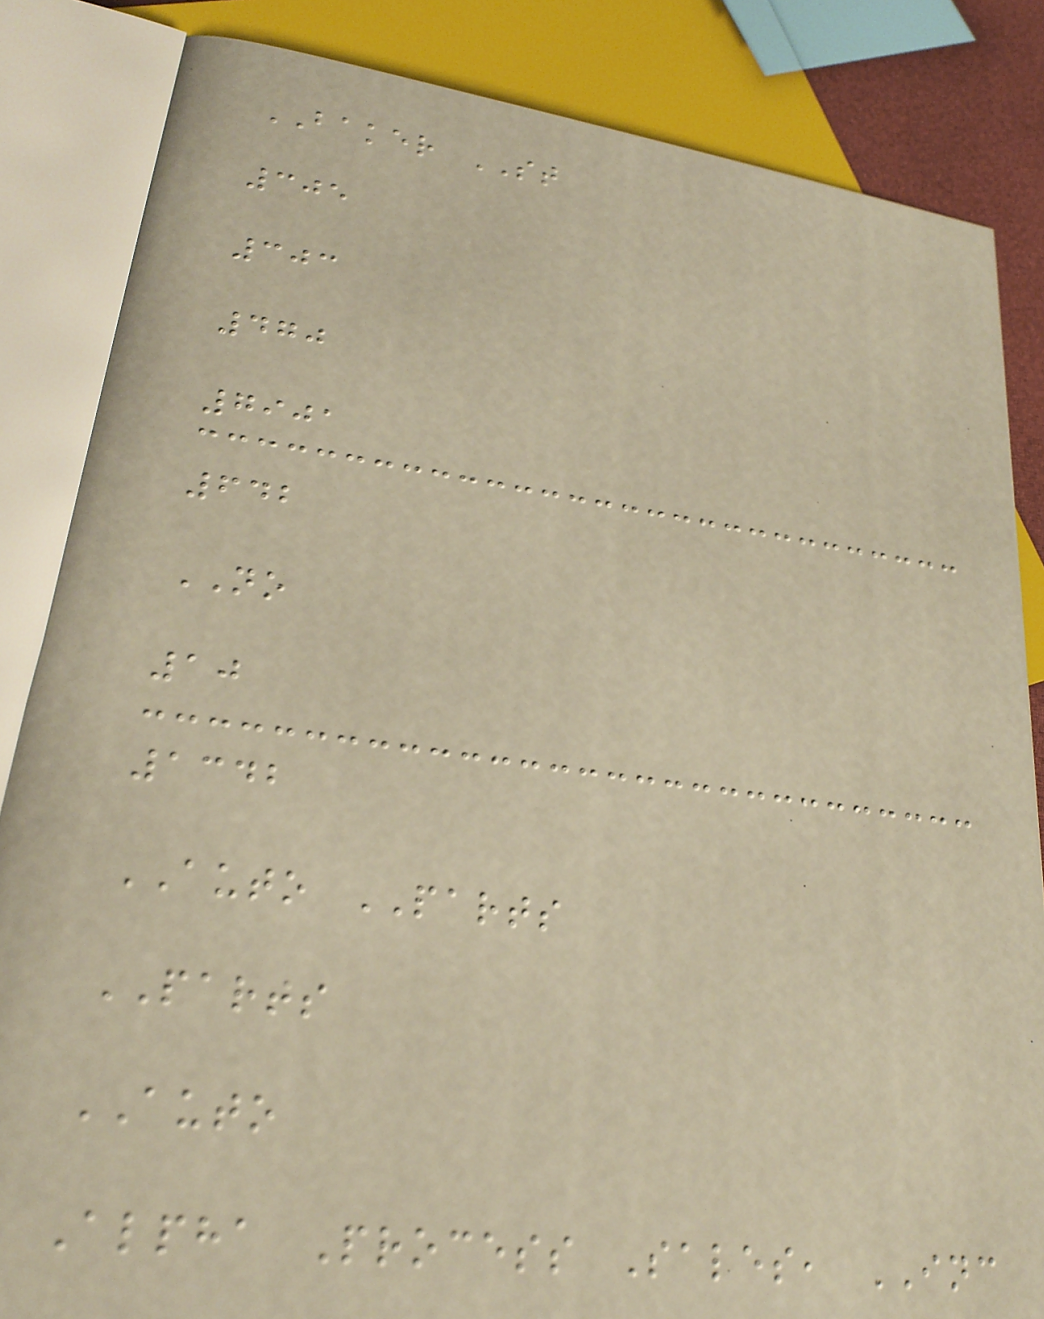BAKER ST
305
303
470
7901
642
NO
10
1342
AUTO PARTS
PARTS
AUTO
Alpha Process Sales, INC
